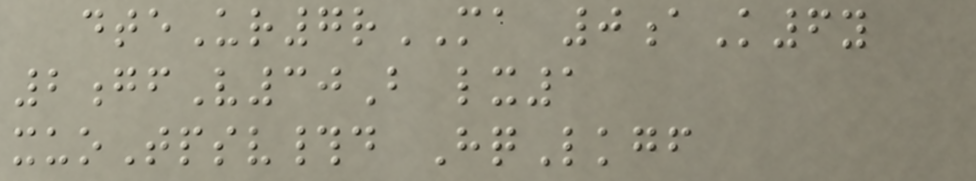dteUr7rMA 0aK6y
2gfV30B lx1
xuoTpsv#d HqLkgf
